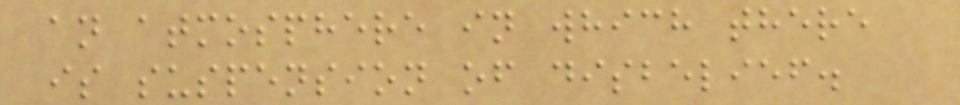an atmosphere in which there
is suspension of disbelief.
